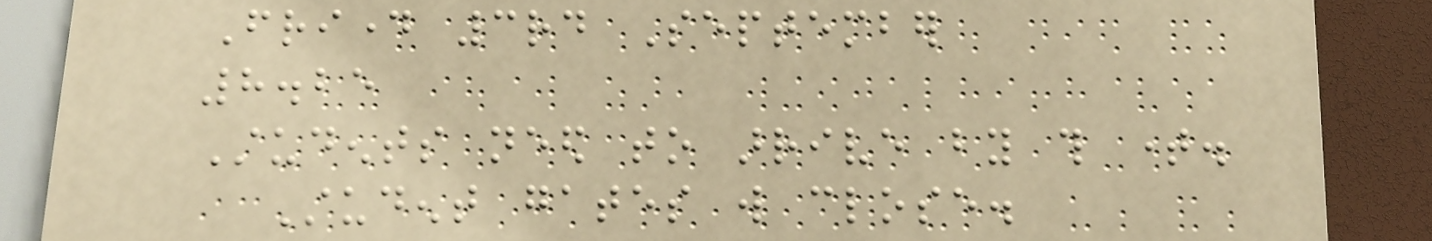Friday 3rd September
8.25
Students need to arrive by this time.
Student gates will close.
